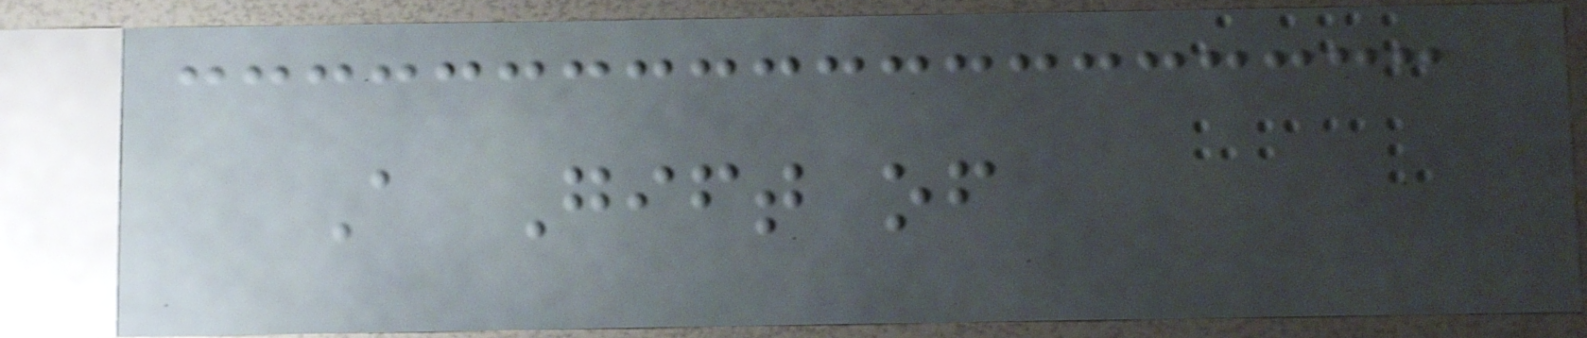A Gift of
